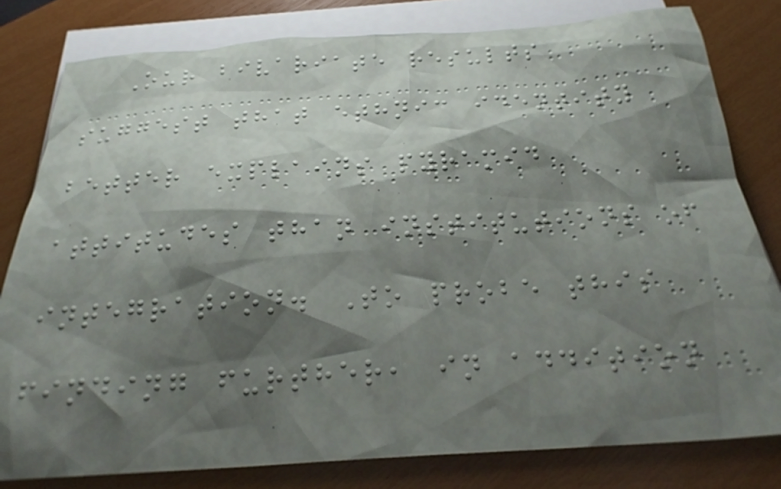Our bivariate results
suggest that ethnic identity
better explains pyramid
attitudes than institutions of
integration. To probe this
finding further, in addition
